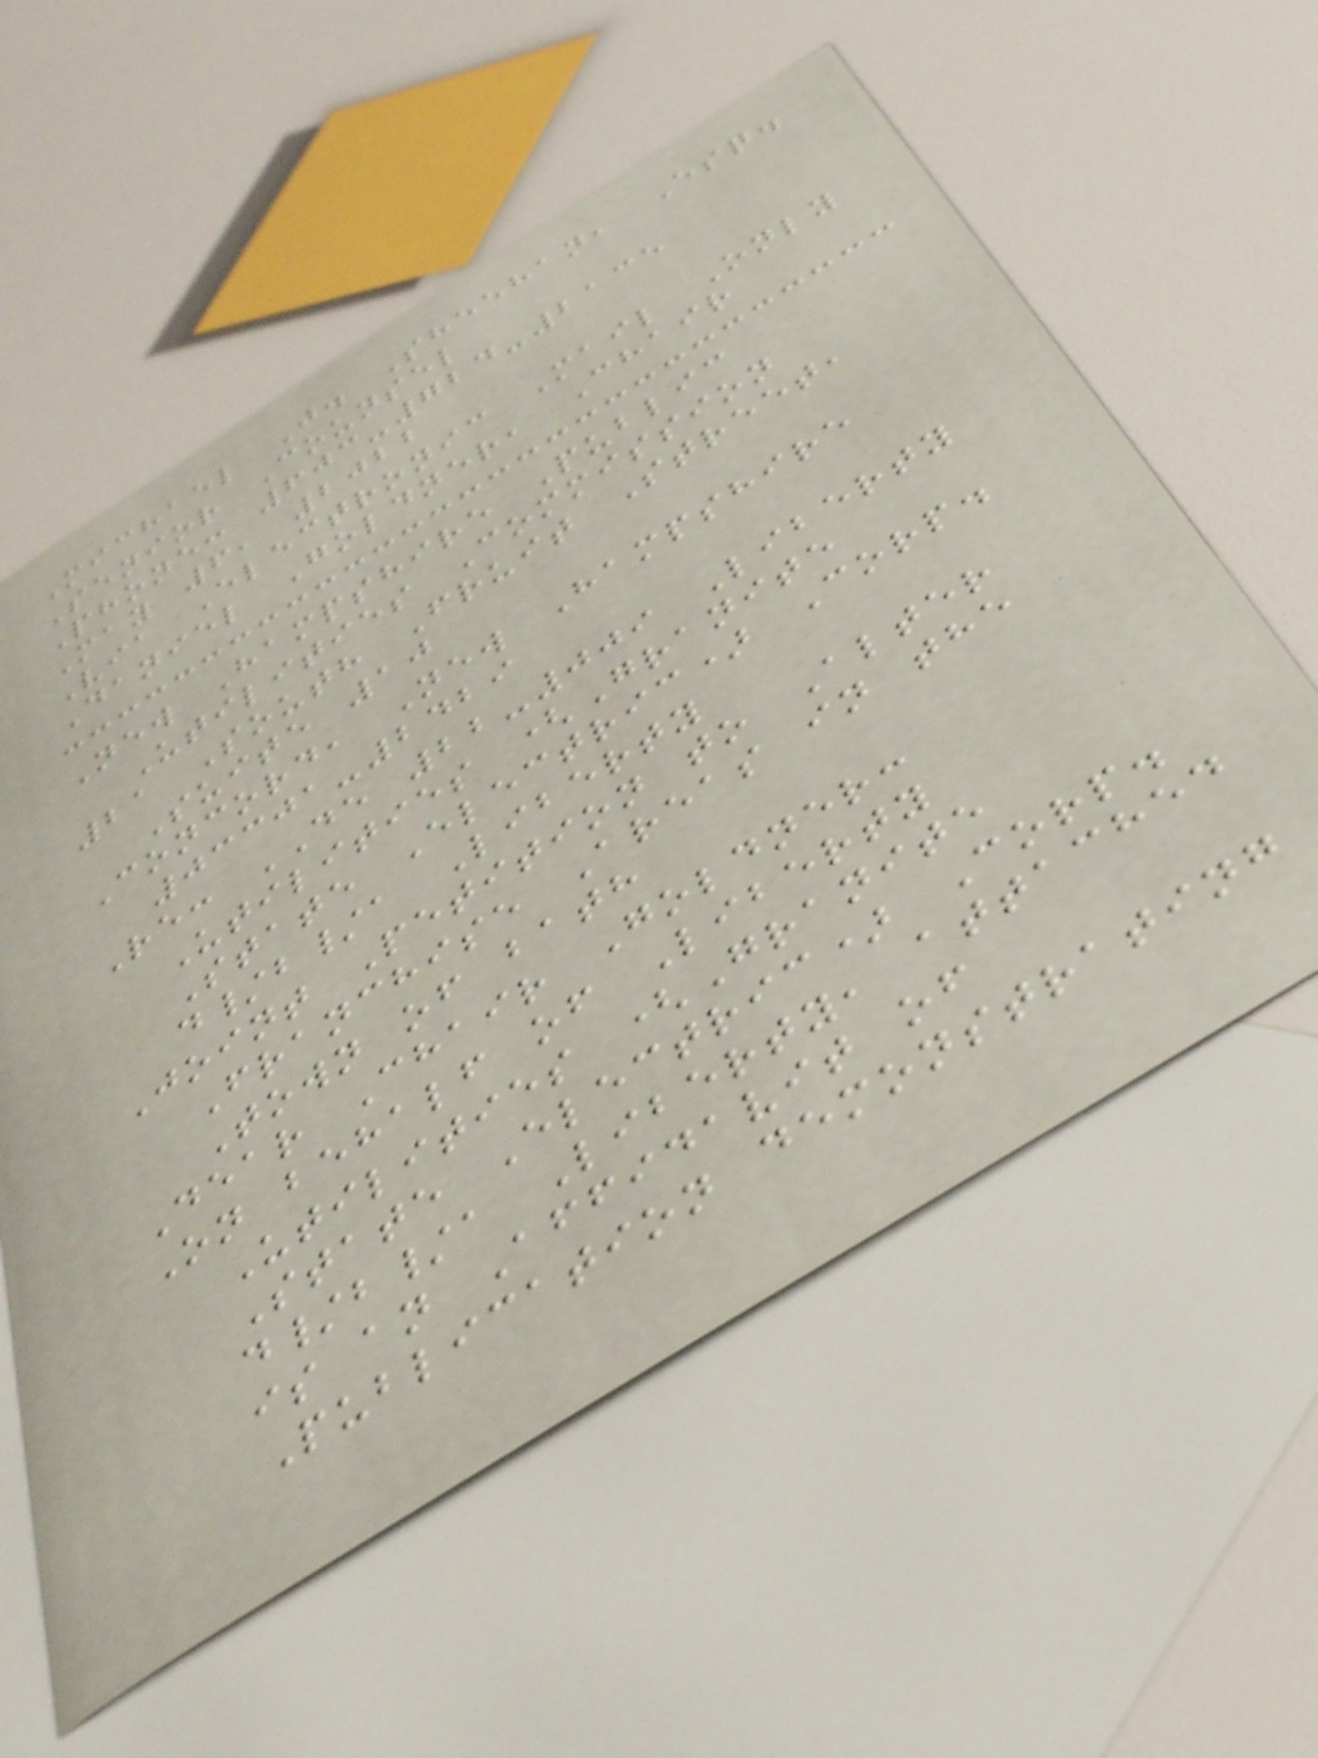Michael J. Sheehan, Esq.
Senior Counsel
Phone: 603-724-2135
May 6, 2022
Via Electronic Mail Only
Daniel Goldner, Chair
New Hampshire Public
Utilities Commission
21 South Fruit Street,
Suite 10
Concord, New Hampshire
03301-2429
Re: DE 22-009 Liberty
Utilities (Granite
State Electric) Corp.
d/b/a Liberty
Joint Petition to Alter
Franchise Areas in the
Town of bath
Dear Chair Goldner:
On behalf of Liberty
Utilities (Granite
State Electric) Corp.
d/b/a Liberty, attached
is an Affidavit of
Publication demonstrating
